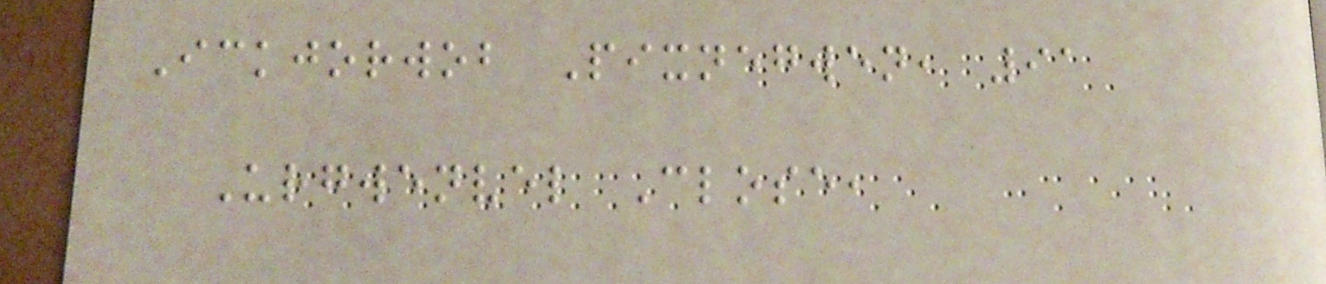Ickjorwob Pixnegwen, 91
Urgwenvel Close,
